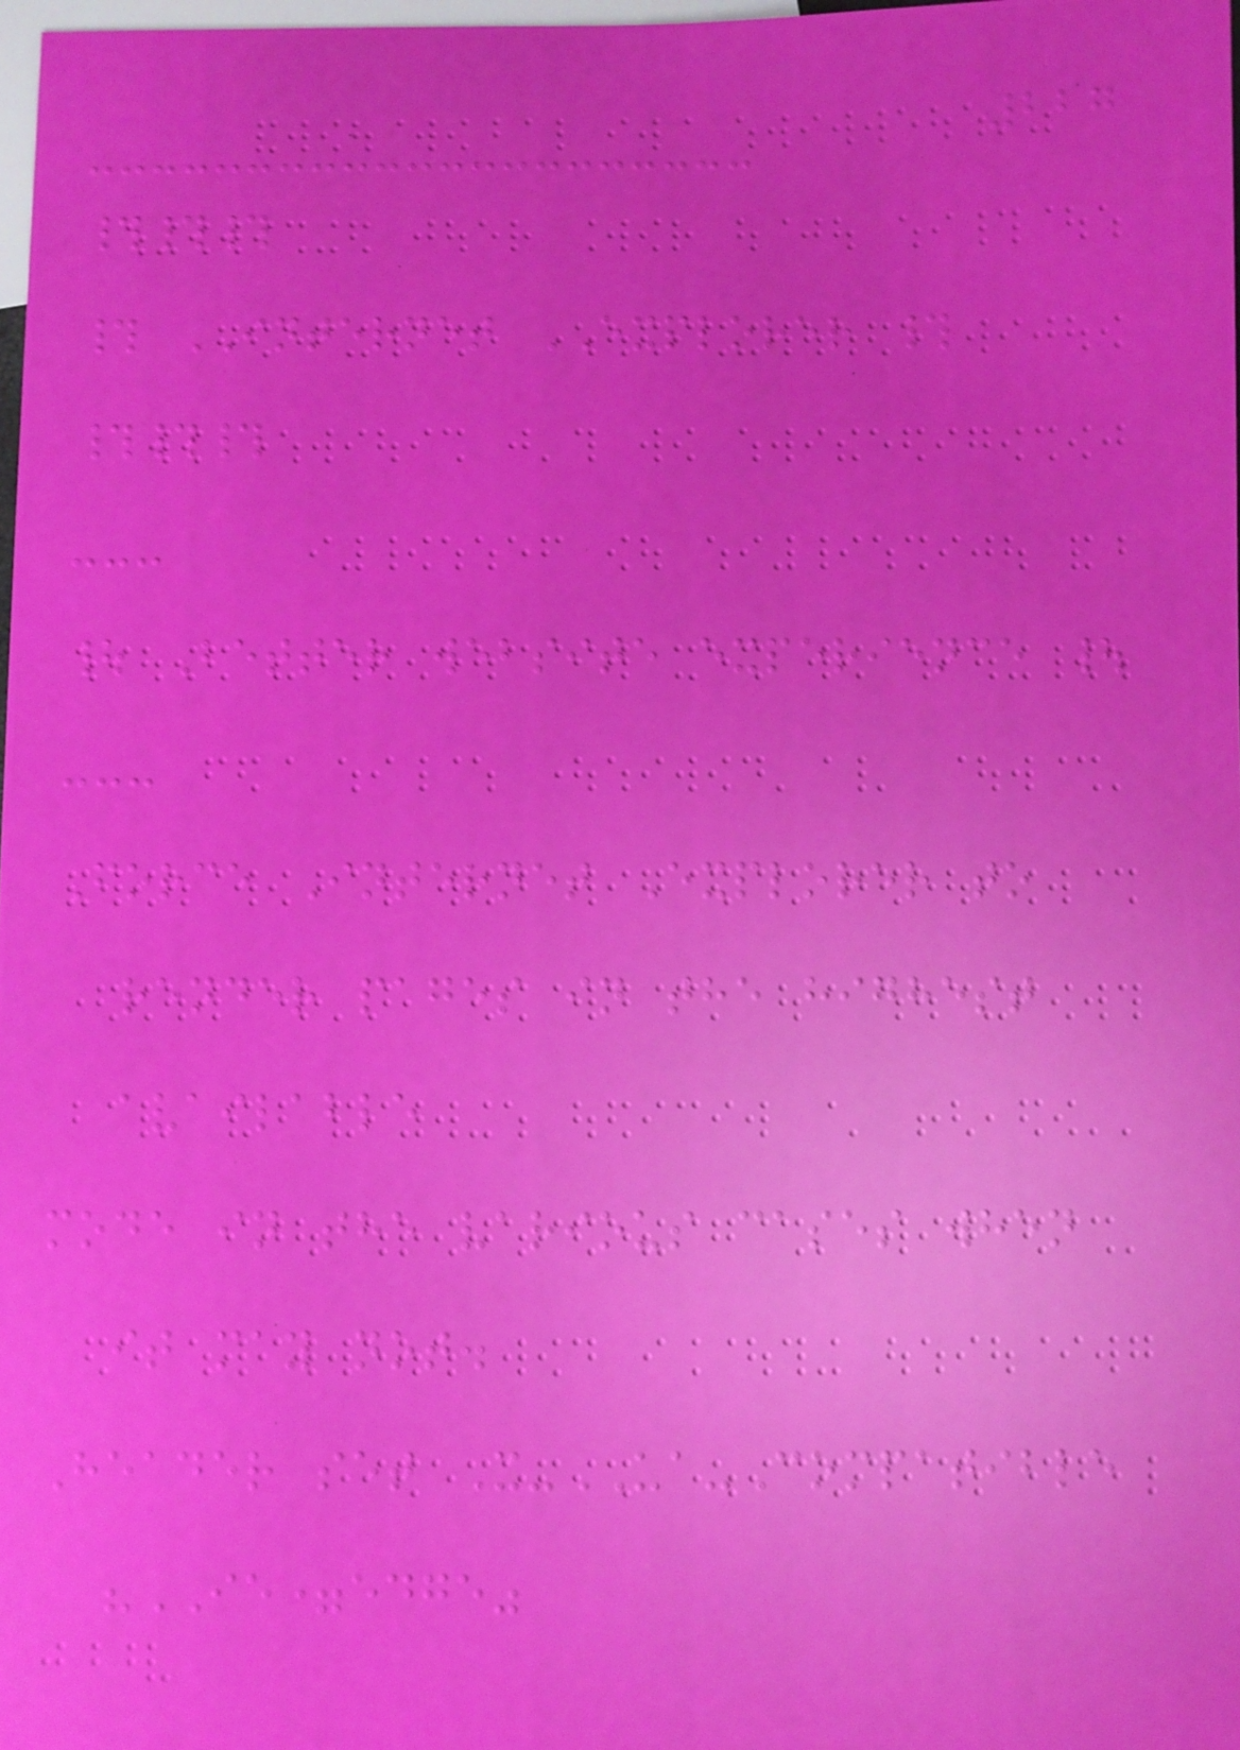227
###
# INTERNET EXPLORER #
###
---
| Better website experience |
---
Force Internet Explorer to
render pages in the highest
available
mode in the various cases when
it may not.
Header set X-UA-Compatible
"IE=edge"
